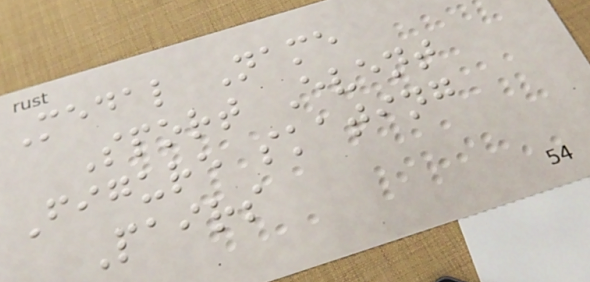Medal Name
Sport Event
Figure skating
Pairs
